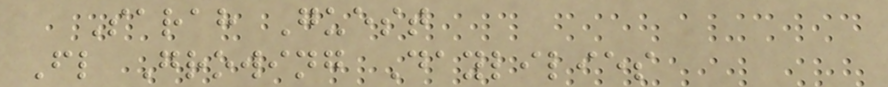Sarah Guest
Fl Growing Daylilies
